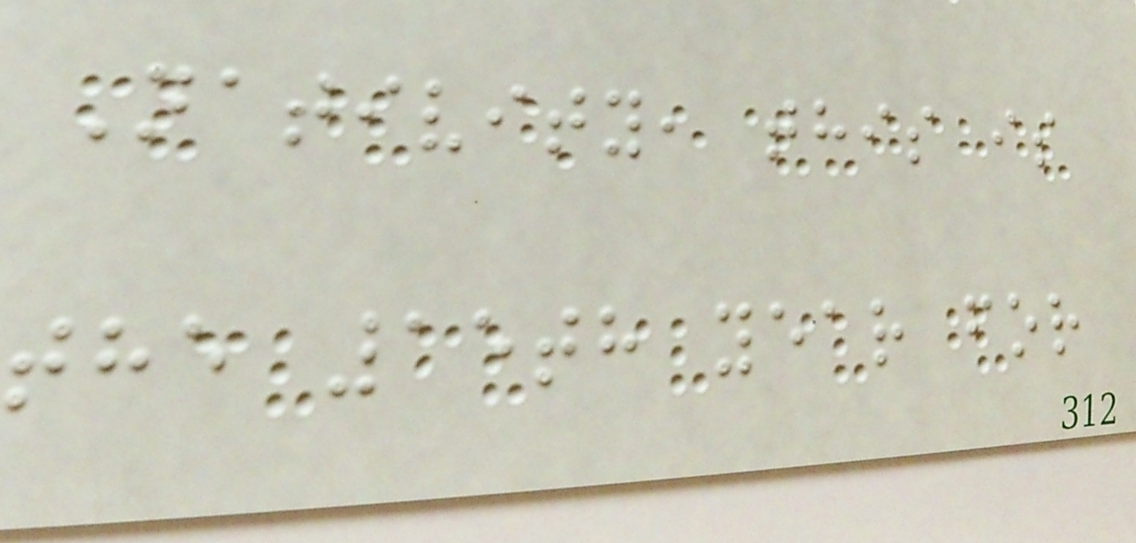Nativity, this is
the 15th year for
